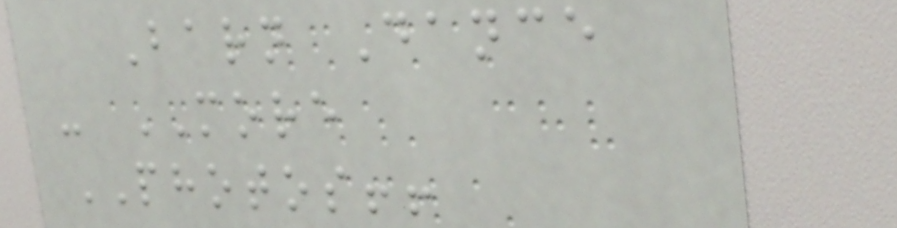Barn Dance
- MORE
PHOTOS!!
